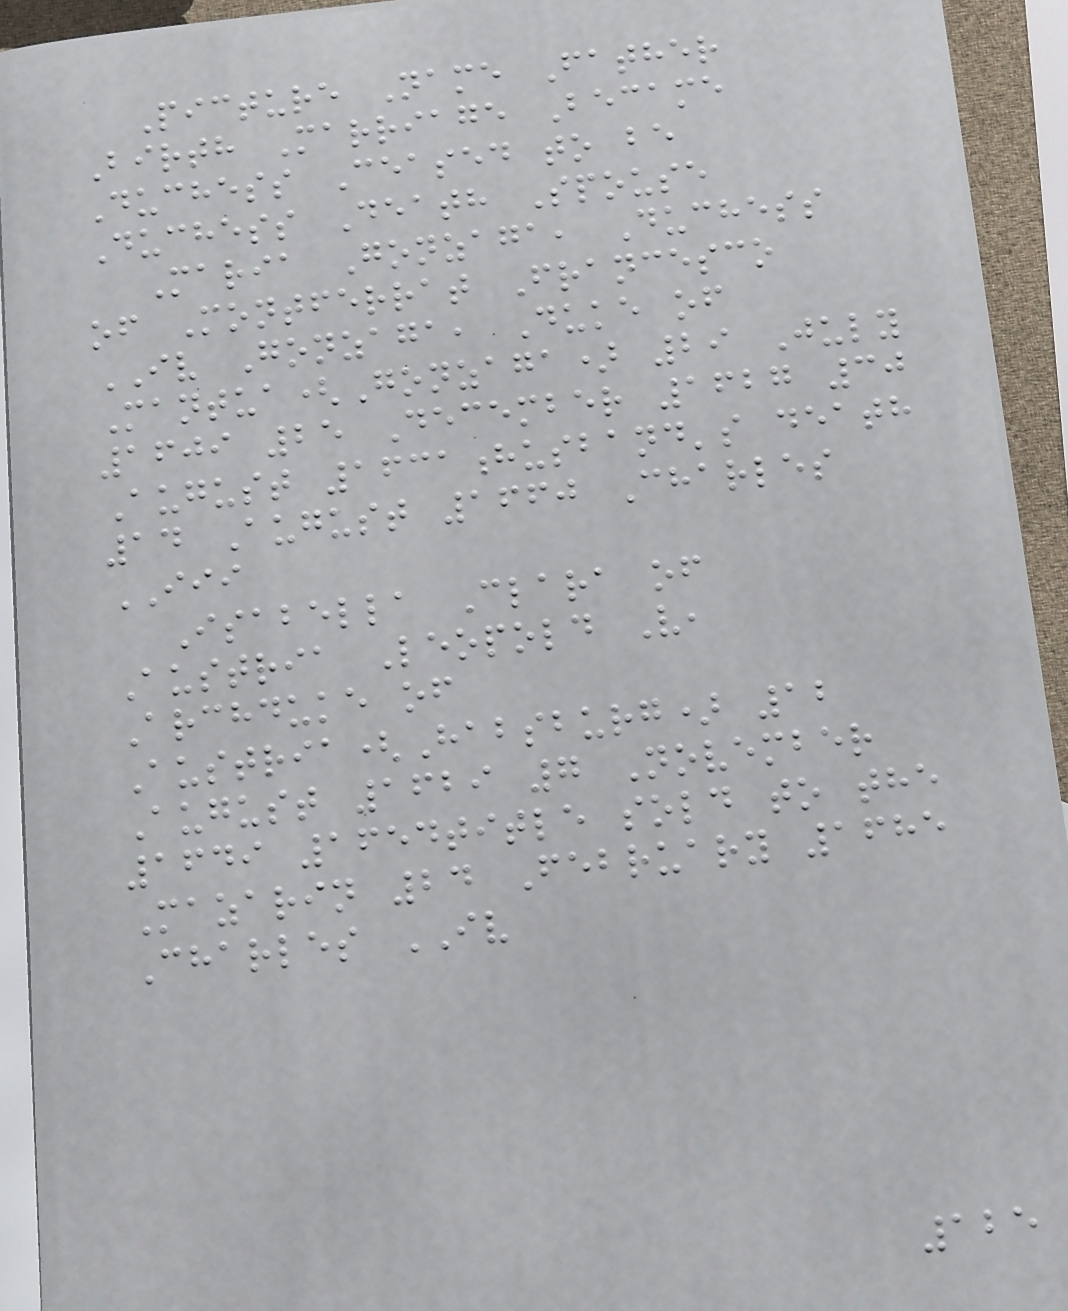Picture Name Father
Birth Marriage Became
Duchess Ceased to be
Duchess Death Spouse
Maria Gonzaga, Duchess
of Montferrat Francesco
IV Gonzaga, Duke of
Mantua(Gonzaga) 29 July
1609 25 December 1627 30
August 1631husband's death
14 August 1660 Charles
III
Isabella Clara of
Austria Leopold V,
Archduke of
Austria(Habsburg) 12
August 1629 7 November
1649 1654title sold to the
Mazarin 24 February 1685
Charles IV
125
